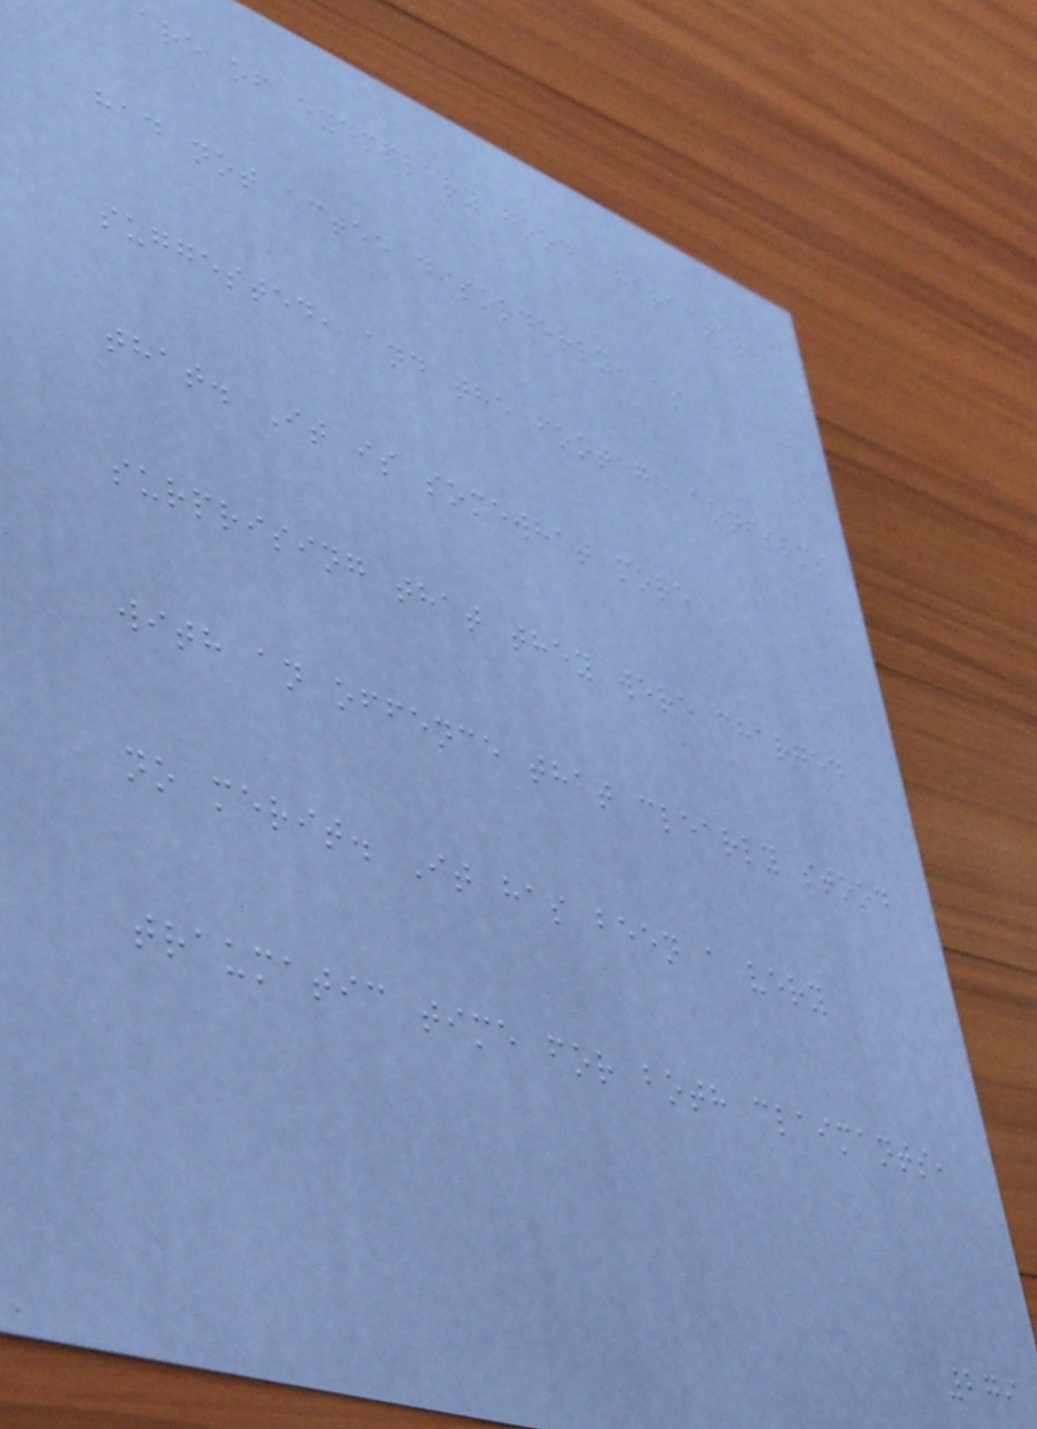are of exemplary good character,
had not acted disorderly, as
suggested, and the footage confirms
that. It is somewhat more
surprising that they were charged
with an offence that clearly stood
no merit. It has been a very
traumatic time for both claimants,
279
